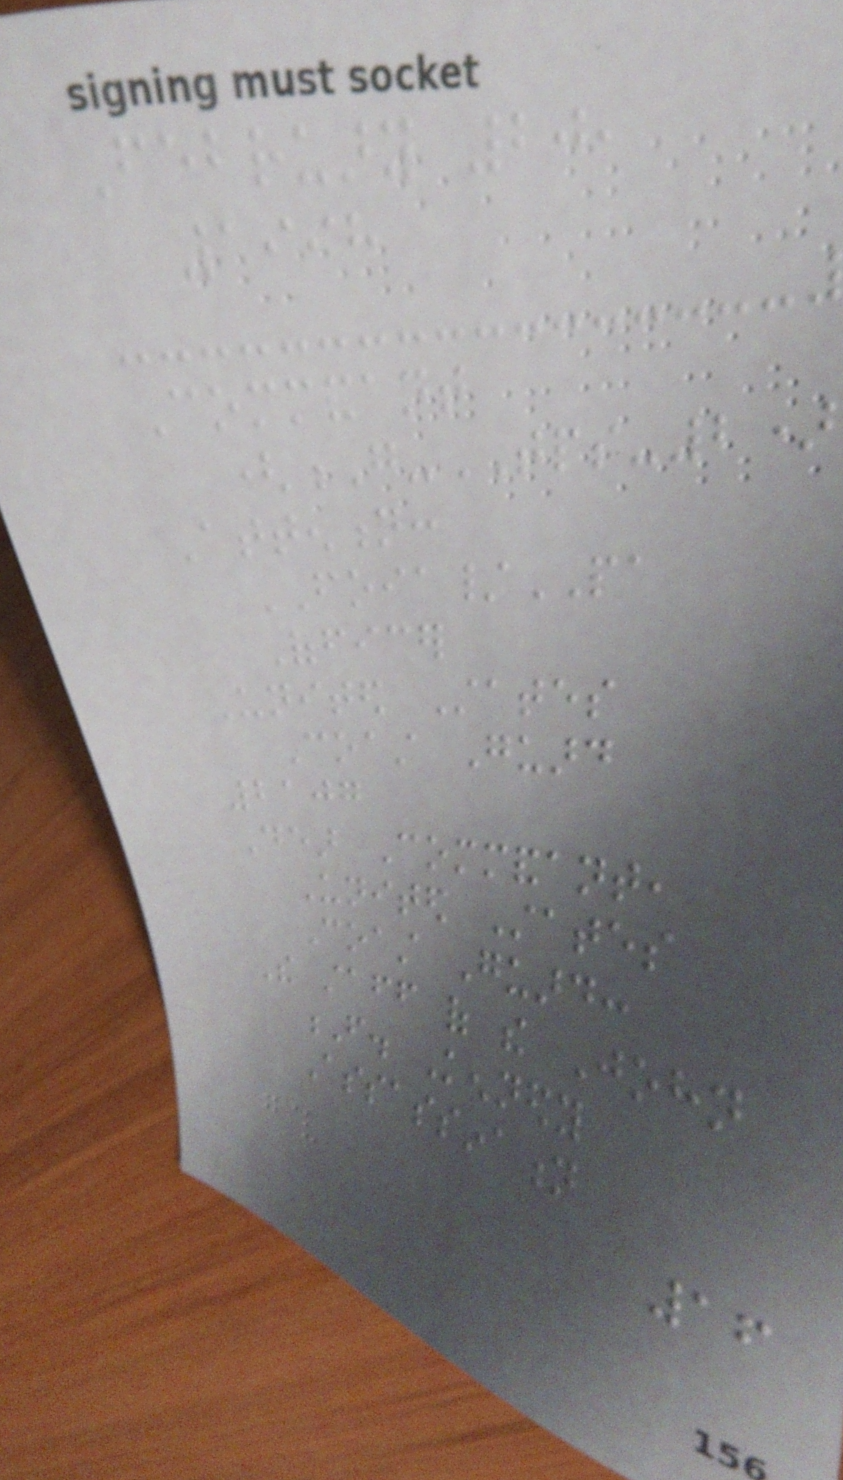February 20,
1998
Commandant
(G-TPS-2)
Attention:
FOIA/PA
Officer
United States
Coast Guard
2107
Dear Commandant,
United States
Coast Guard:
The staff of the John
F. Kennedy
Assassination
16
